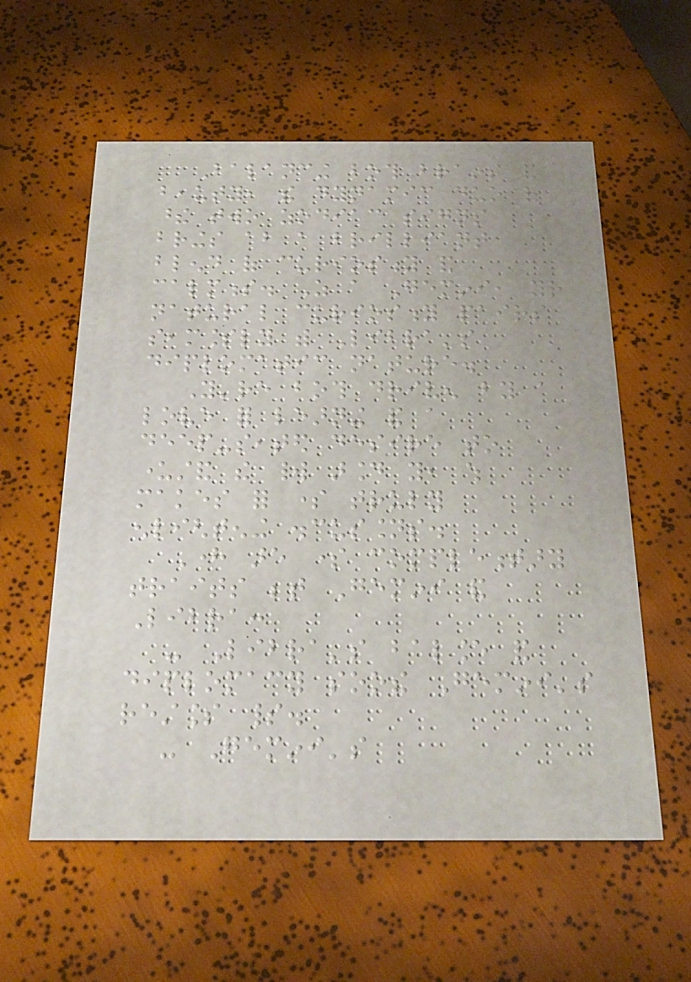Balancing both brains and
beauty, the dynamic duo of
these two zodiac signs
brings about a brilliant
blend of curiosity and
calmness. As a Gemini, your
natural curiosity pairs
seamlessly with Libra's
diplomatic nature.
You're both driven by a
love for learning and a
deep-seated desire to
understand the world around you, which
makes for some truly
enlightening discussions.
Here are some complementary
traits between Gemini and
Libra:
- Libra's balance and
diplomacy soothe Gemini's
restless spirit.
- Gemini's
